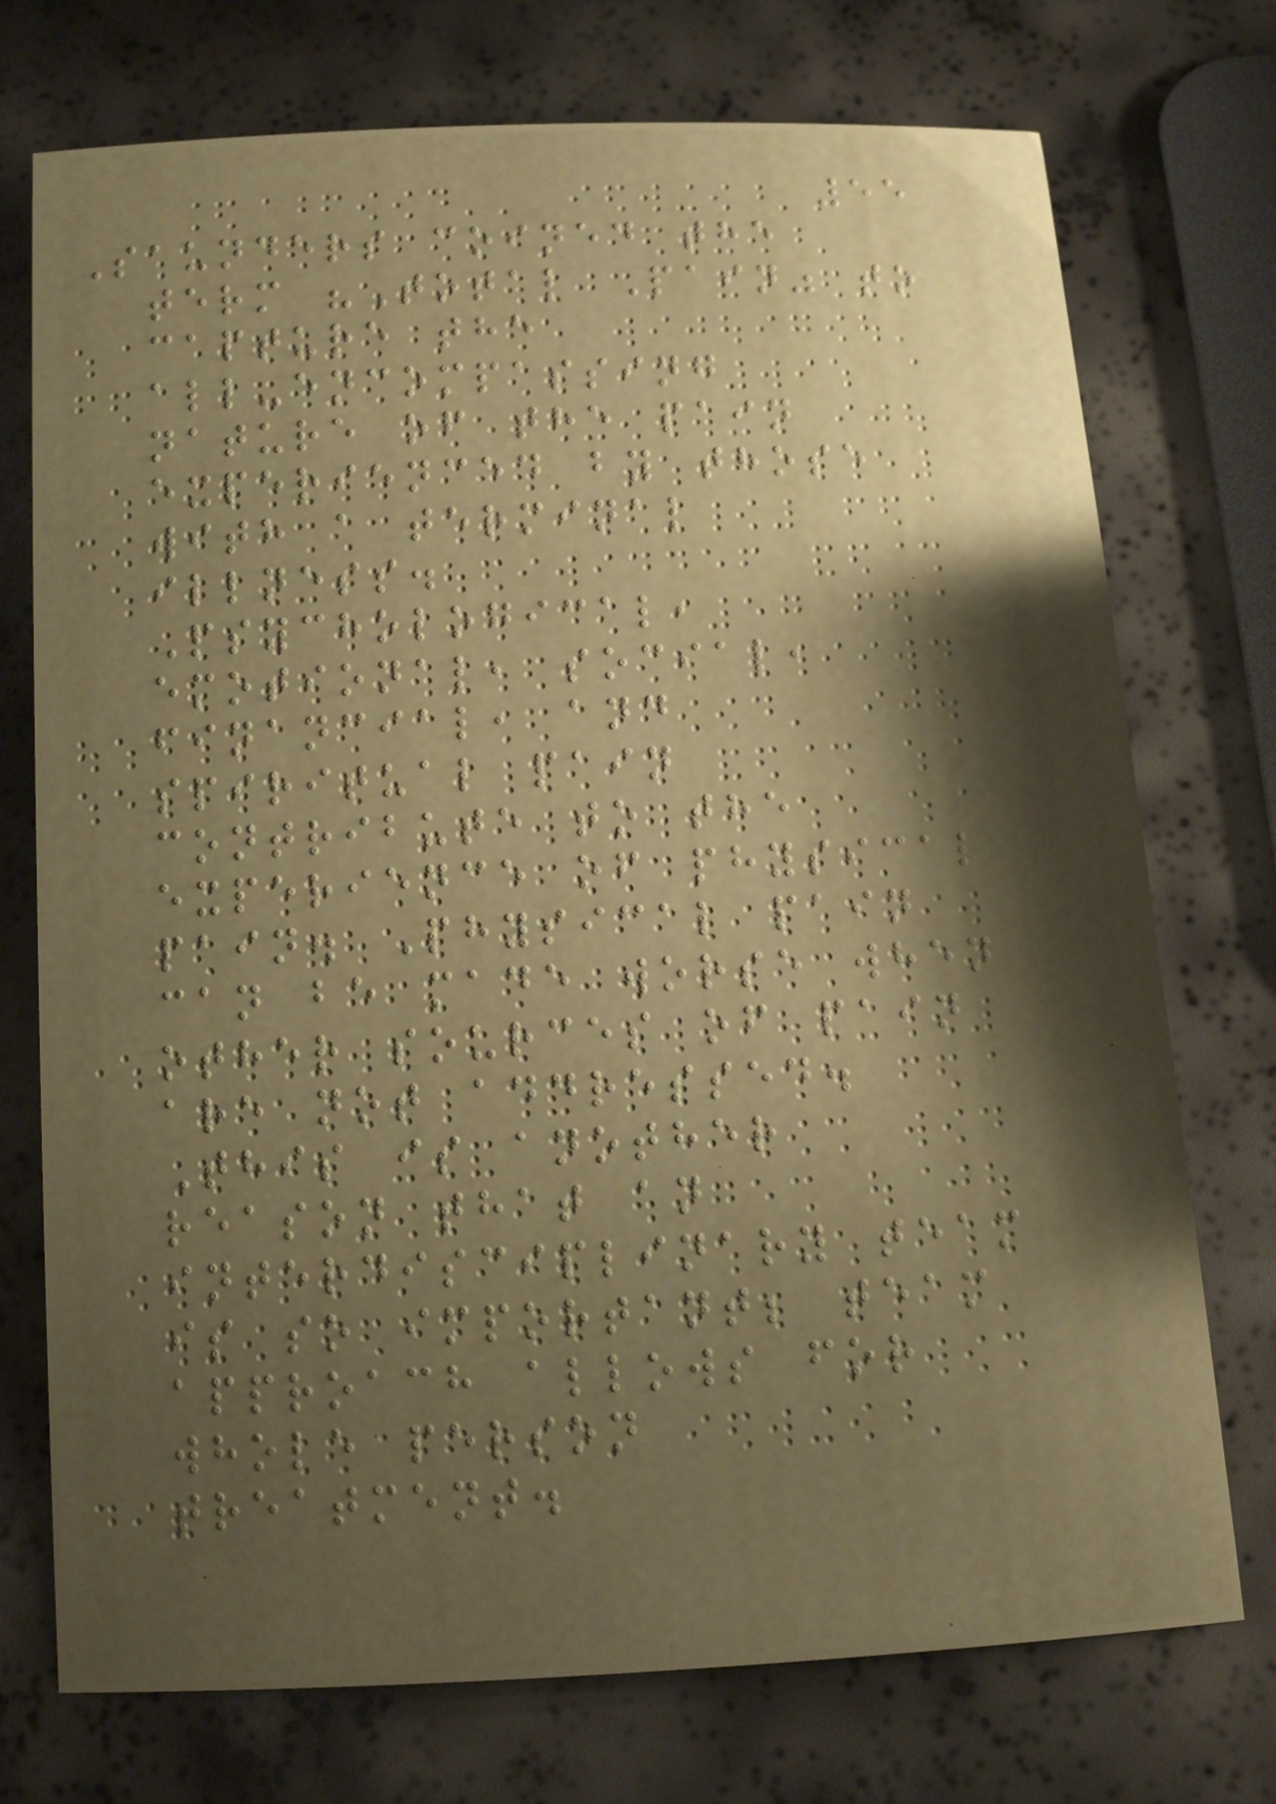55
Saunders coined the
term "Total Pain" to
capture the
all-encompassing
nature of the pain
experienced by those
with a terminal
illness.
Psychological,
emotional, social,
financial, and
spiritual pain
contribute to the
experience of physical
pain. Physical pain
can be made worse when
other sources of pain
are not addressed.
This is another
reason that an
interdisciplinary team
is so important; team
approach allows for
whole person
treatment.
